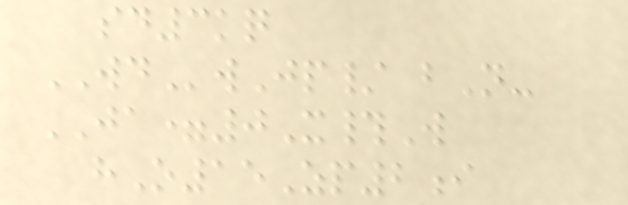sd3kq
WDwJp/ bN-
JA=0X#W
hO15Zp2i
